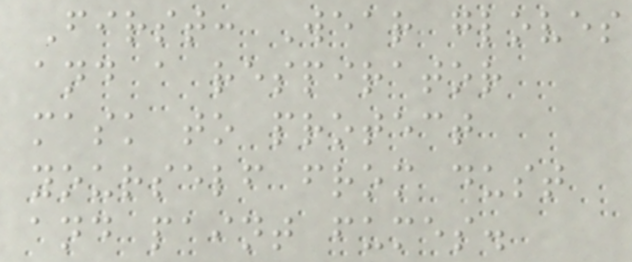First: Wear gloves
and a respirator
mask to protect
yourself from dust
and paint fumes.
